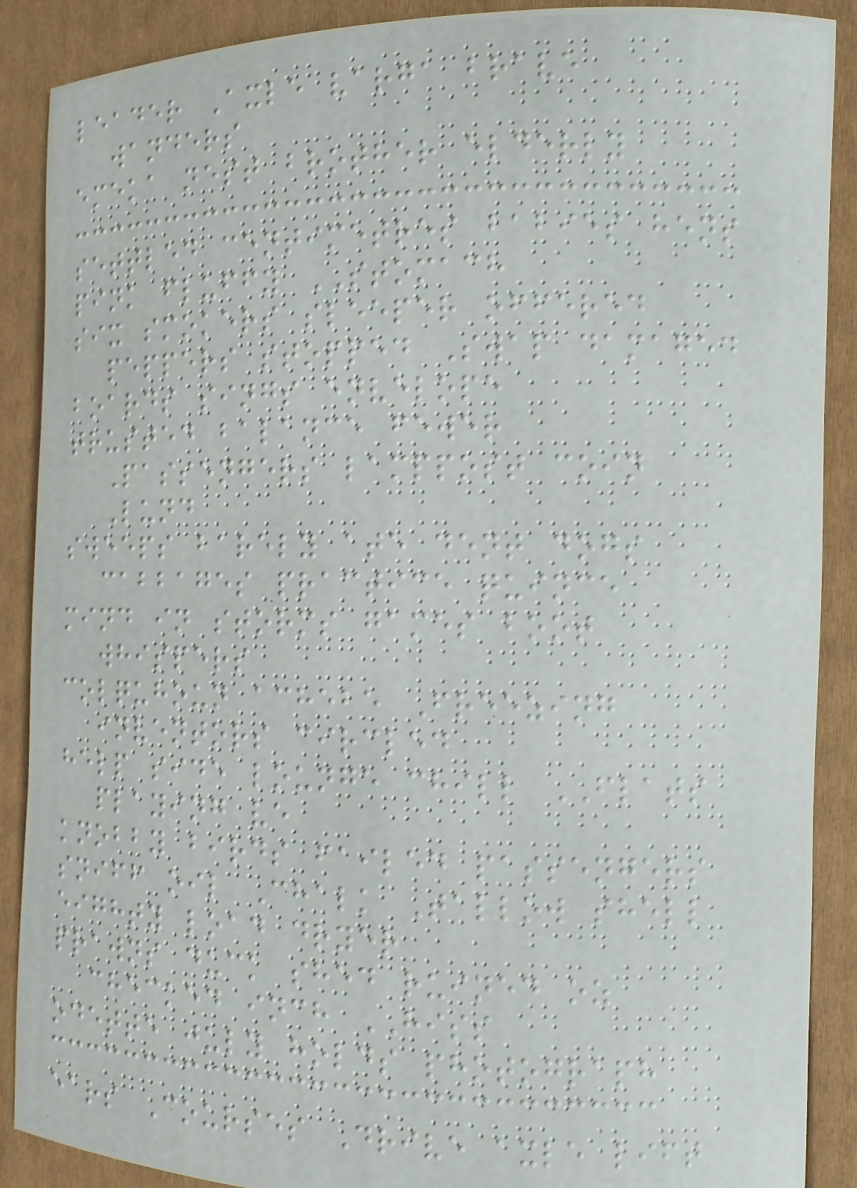leader Axle varga brave
wanders
emeka nest brother elderly
settled centimetres babies hens
pink fluffy STOMACH
six smokers sleeper offered
peppers stopped Swap damaged
boards sings envelope
trusted balance fewer
Passengers lamppost coin
Lund
sweeps barely ate dent dogs
cabbages practice quince
mind in storms games boot
whispers
colquhoun achebe Freezing
inventors circled
help side lounge chill FLATS
playing ve
knobby birds failed passengers
sniff oil Chalk Tallow shell
eighty load dryer
prawns duck shed ruined oz
checked inch HISS
odette july holds photograph
ears Courses Drive axle lift
